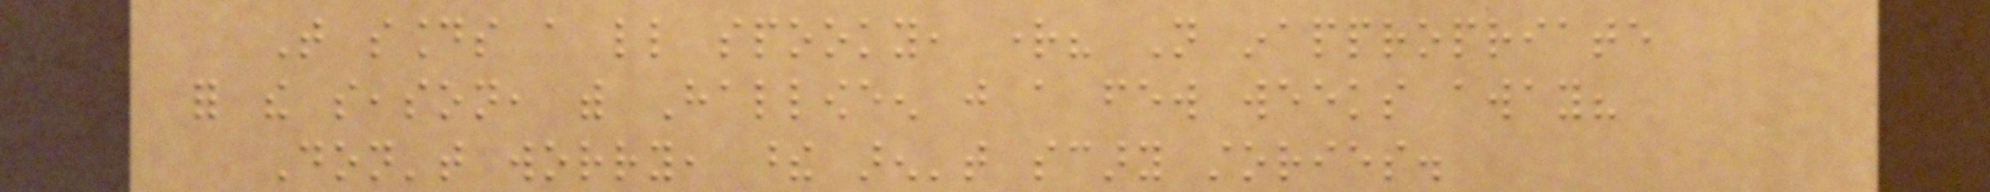That sounds a little spooky, right? Not inappropriate
for the season, with Halloween just a few weeks away?
Don't worry, these aren't scary stories.
